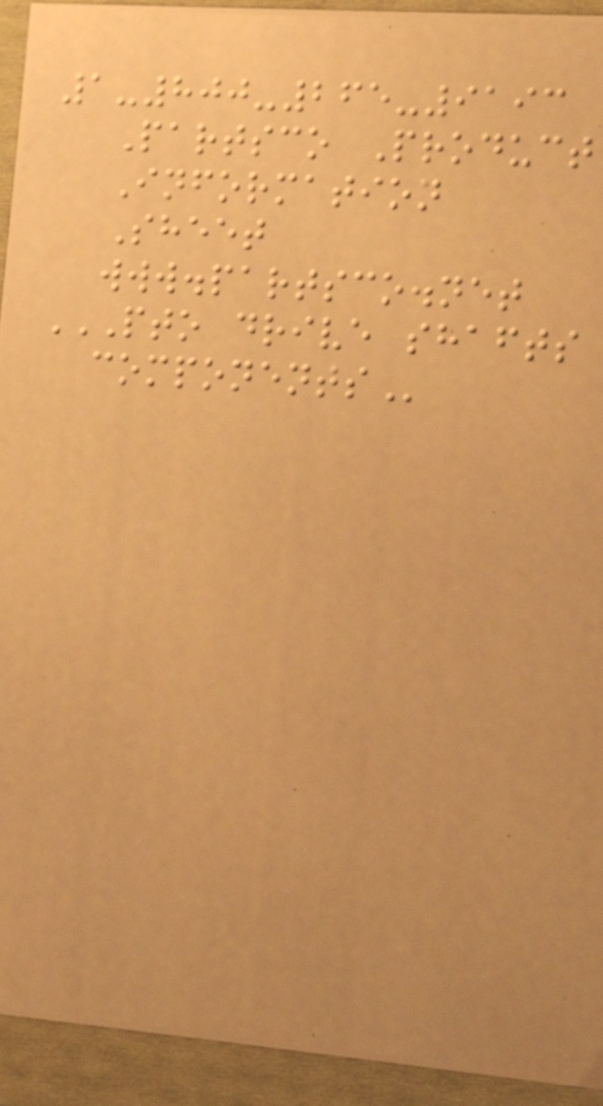1-800-265-9193
Partsco Product
Information
Sheet
www.partsco.net
PTO DRIVE SHAFTS
COMPONENTS
